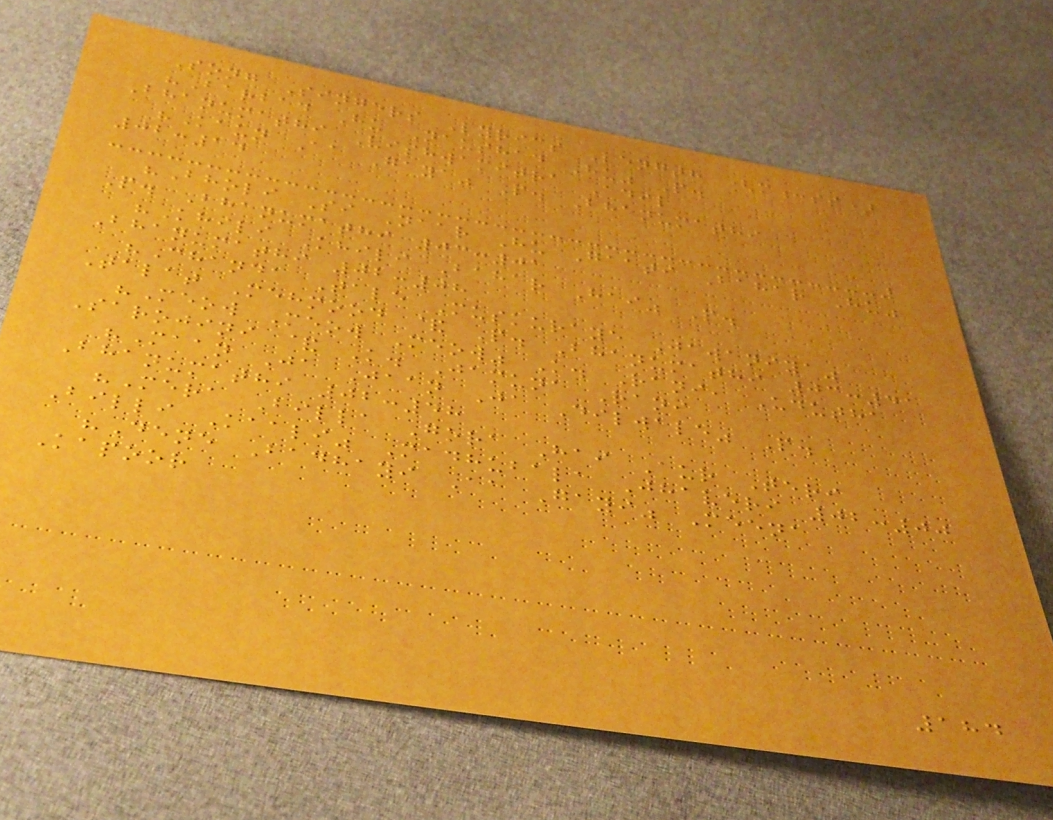Song Singers Lyrics Length (m:ss)
"Barbad Hu Naushad Hu" P.
Bhanumathi Vishwamitra Adil
"Kaun Aa Gaya" P. Bhanumathi
02:14
"Bholi Si Naar Hu Gaati Bahar Hu"
P. Bhanumathi 03:01
"Khili Khili Bahar Hai" P.
Bhanumathi 02:08
"Chanda Tale Muskuraye Jawaniya"
Talat Mehmood & P. Bhanumathi 03:41
"Meow Meow Meow" K. Rani, Udutha
Sarojini & K. Jamuna Rani
"Maan Ja Jaan Ja Dilwale" P.
Bhanumathi 02:48
"Mera Billa Gora Hai Aur Teri
Billi Kaali" Madhubala Jhaveri 02:00
"Dene Badhayi Aa Gayi" Meena
Kapoor
184
